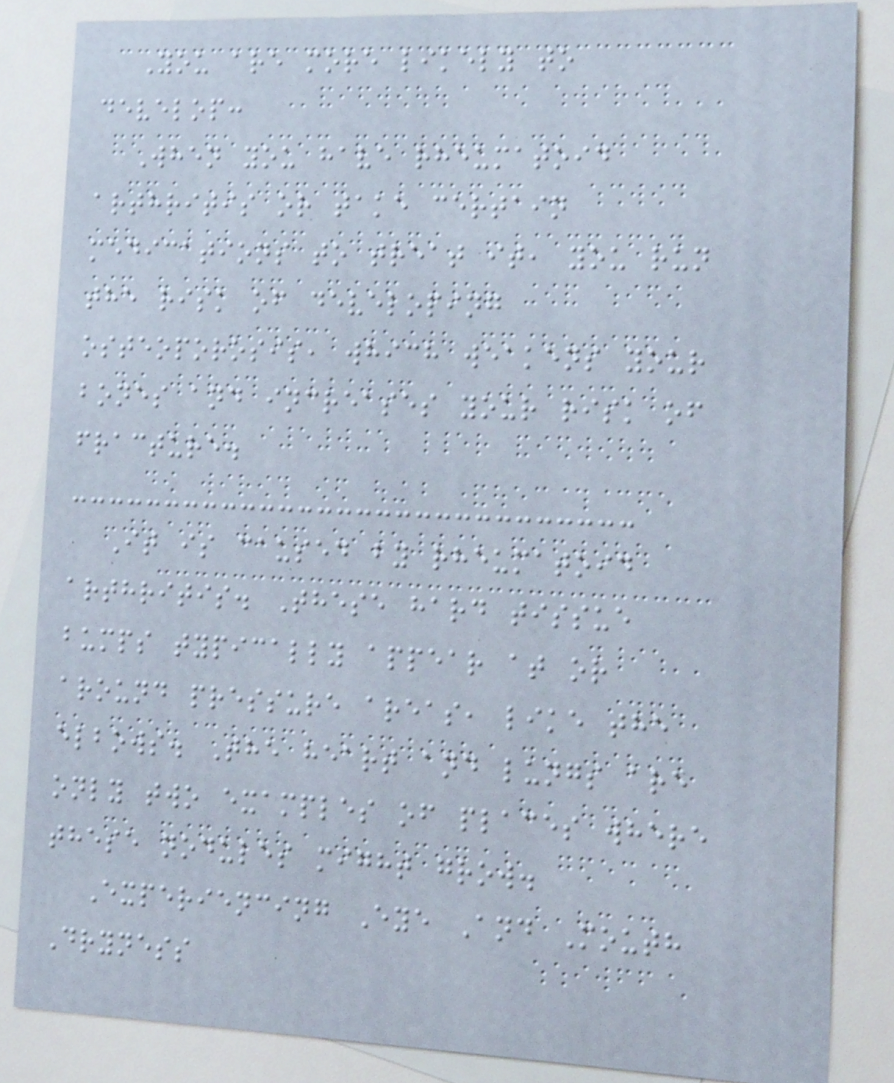You are more likely to
develop:
When you have rheumatoid
arthritis or take certain
medications to treat it, you run
the risk of developing
osteoporosis, which weakens your
bones and increases your risk of
fracture.
It is caused by rheumatoid
arthritis. These hard tissue
bumps typically appear at or
around pressure areas, like the
elbows. The heart and lungs are
only two examples of places where
these nodules might grow.
Experiencing Eye And Mouth
Dryness
